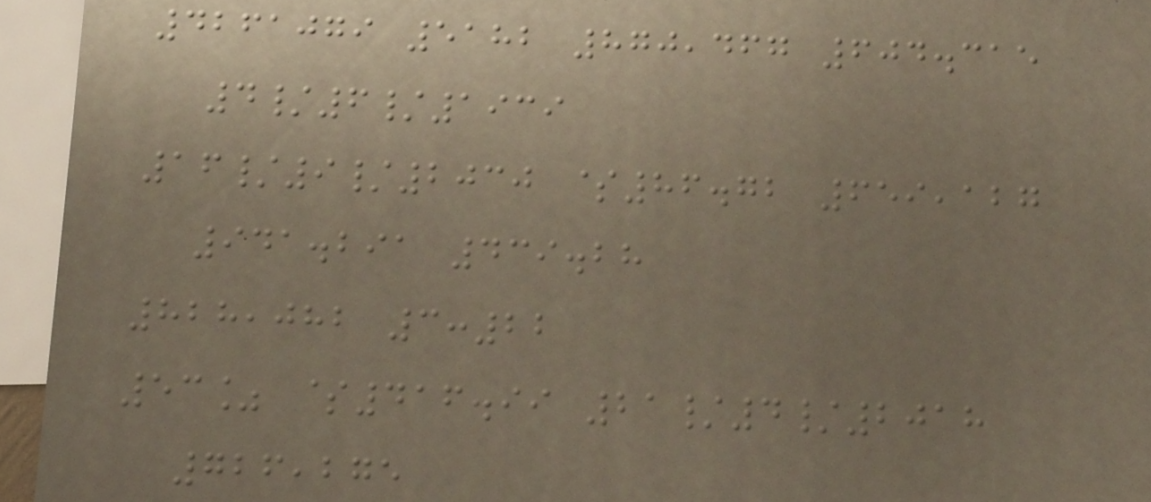4261079 5182 870,467 604.315
4/6/1939
16/9/2030 $86.72 659,127
941.291 439.28
828,082 3:22
53% $416.99 21/4/2018
726,275
